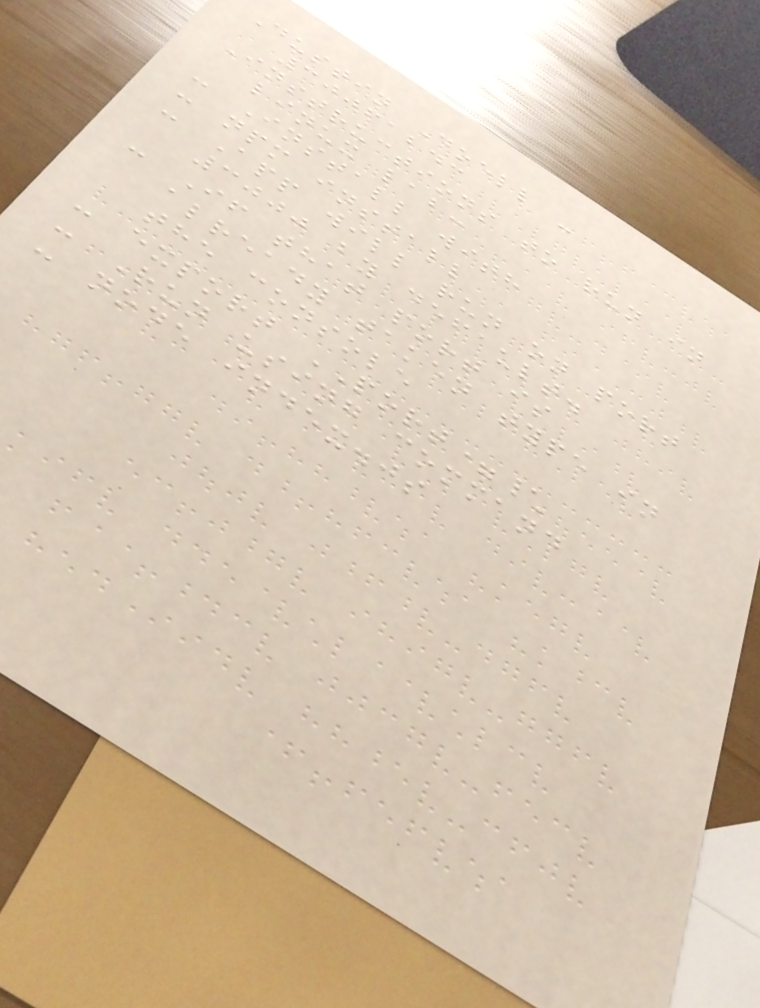Dustin Doell -
30061243
Instructions to run in
linux lab:
- Install with
- npm install
- App will run on port
3000 by default.
- If that port is
already taken type in
the console
- export PORT=\
- Run using command
- node index.js
